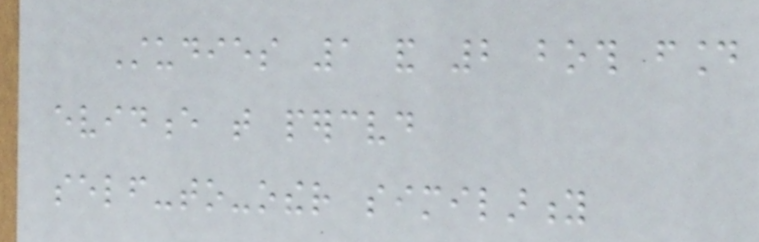Studies 1 and 2 both found
evidence that perceived
self-to-other similarity
